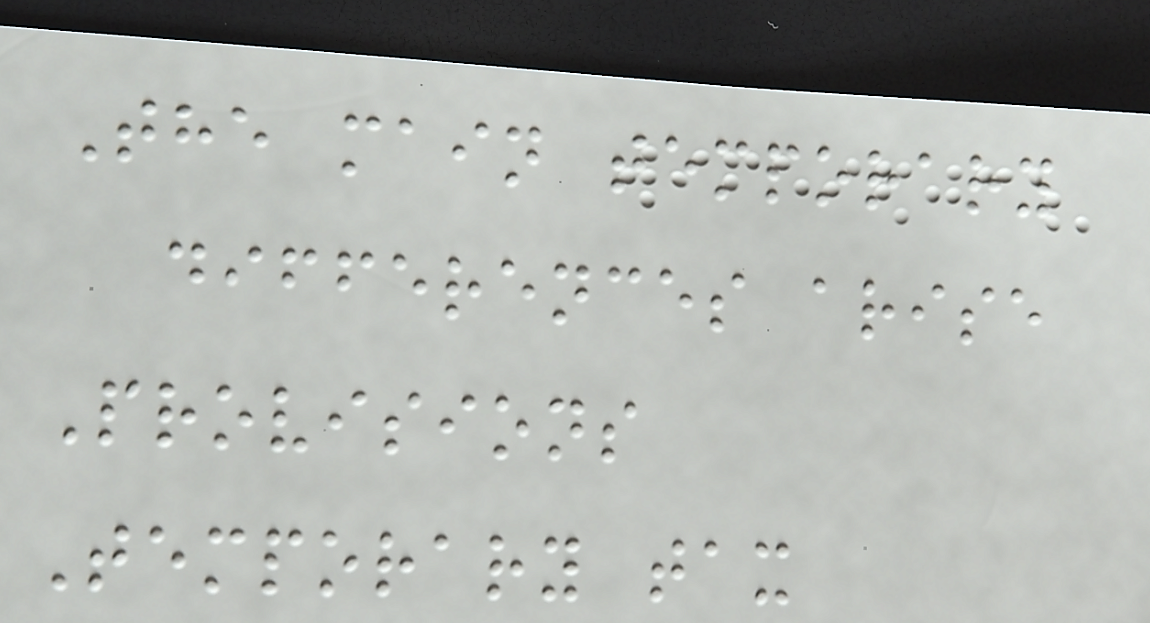The main temporary
differences arise
Provisions
Temporary tax
